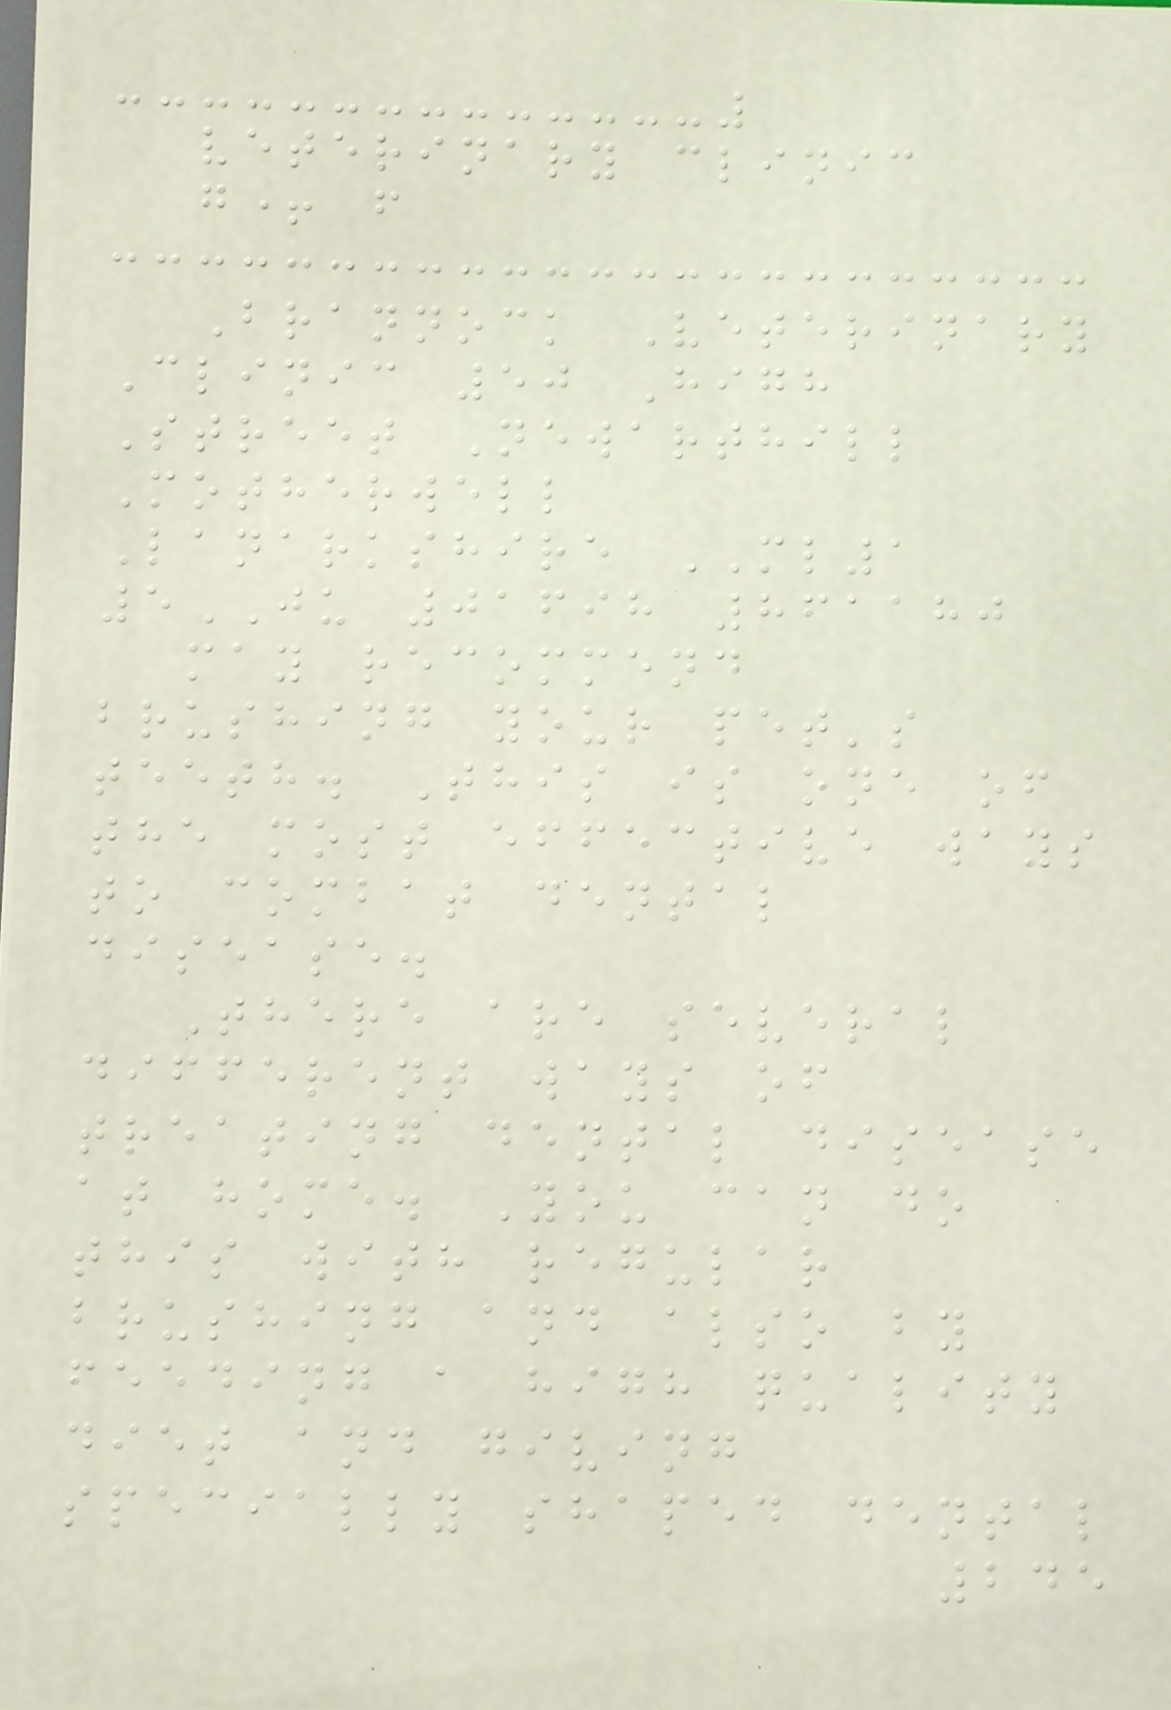veterinary clinic
g+ f
Brannock Veterinary
Clinic 50 High
Street Newarthill
Motherwell
Lanarkshire ML1
5JU 01698 861180
may recommend
brushing your pet's
teeth. This is one of
the most effective ways
to combat dental
disease.
There are several
different ways of
treating dental disease
at home. You can do
this with regular
brushing and also by
feeding a high quality
diet and giving
specially shaped dental
245
